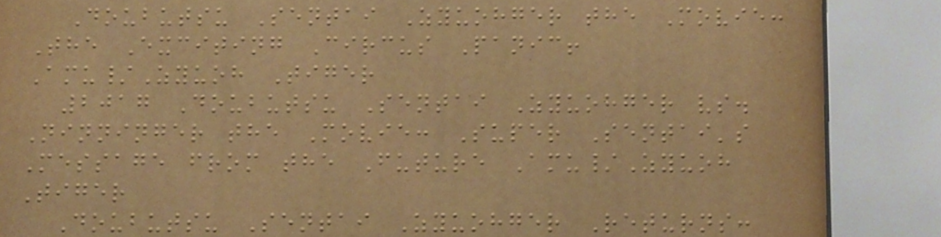Doubutsu Sentai Zyuohger the Movie:
The Exciting Circus Panic!
Amu/Zyuoh Tiger
2017 Doubutsu Sentai Zyuohger vs.
Ninninger the Movie: Super Sentai's
Message from the Future Amu/Zyuoh
Tiger
Doubutsu Sentai Zyuohger Returns:
